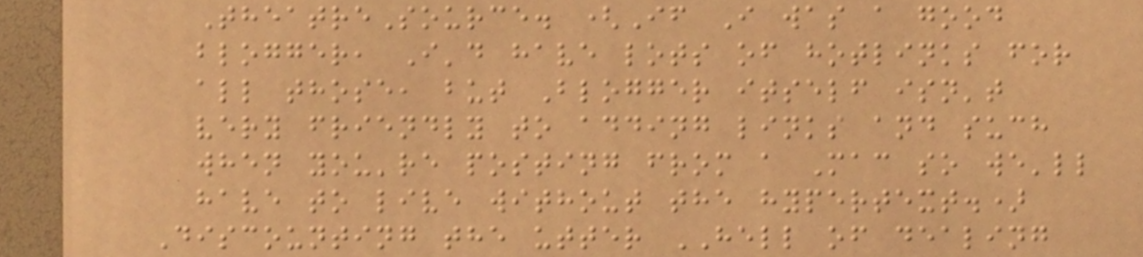TheatreSource. (If I was a good
blogger, I'd have lots of hotlinks for
all those, but Blogger itself isn't
very friendly to adding links and such
when you're posting from a Mac so we'll
have to live without the hypertext.)
Discounting the utter HELL of dealing
